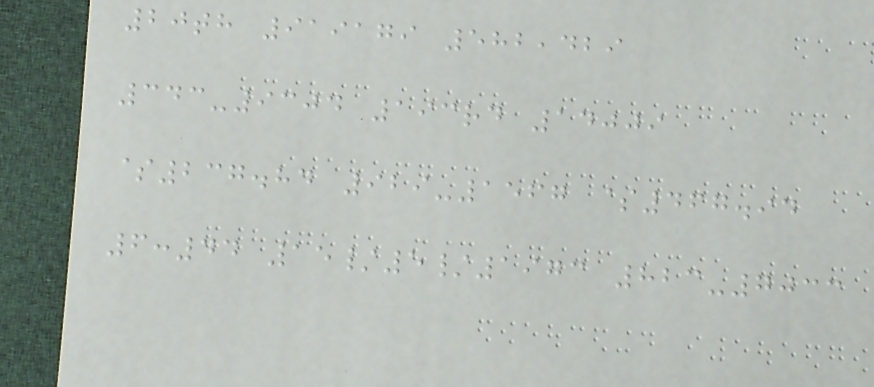20th 919179 582,429
343-9304 193rd 14009
$237.84 929-1567 $467.94
6:44 15/5/1973 823-7033
